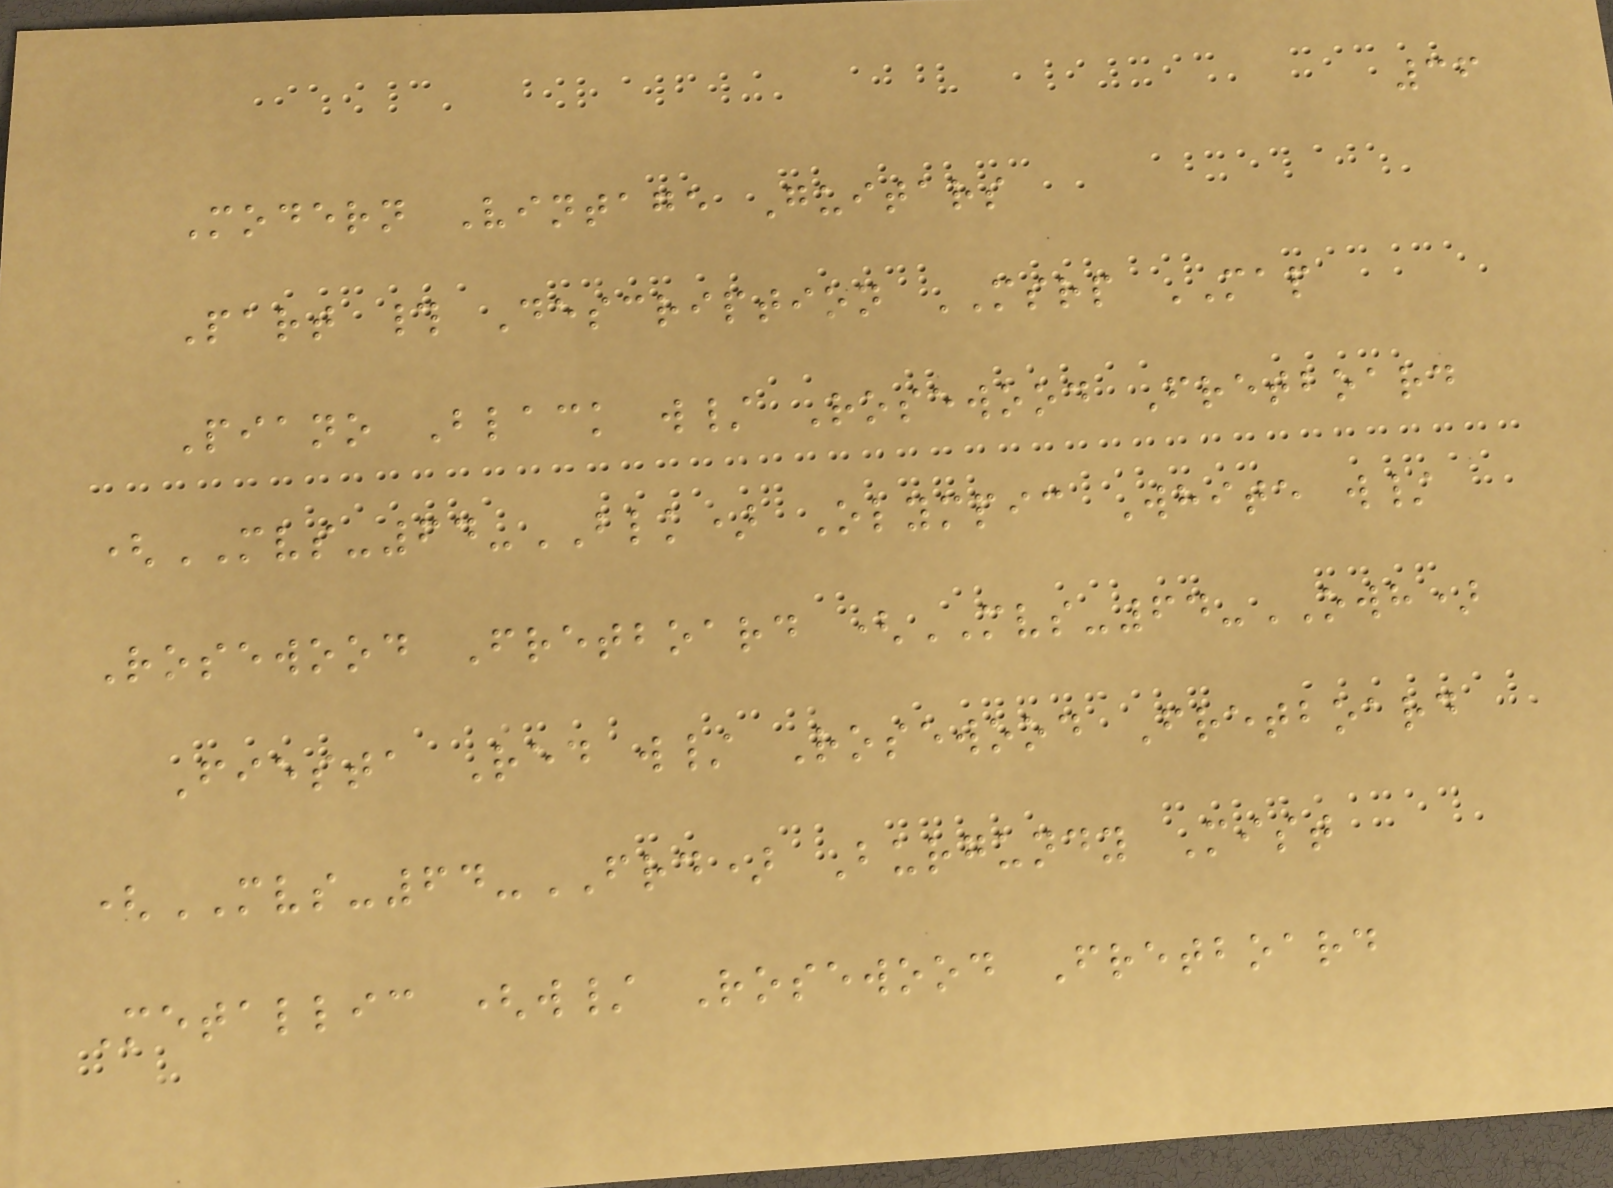36
Modern Vintage Guitars
Part # Description MSRP MAP
Piano Black w/ Rosewood Fretboard
(MVS-64-BLK) Olympic White w/
Rosewood Fretboard (MVS-64-OWH)
Fiesta Red w/ Rosewood Fretboard
(MVS-64-FRD) Burgundy Mist
Metallic (w/ Rosewood Fretboard
